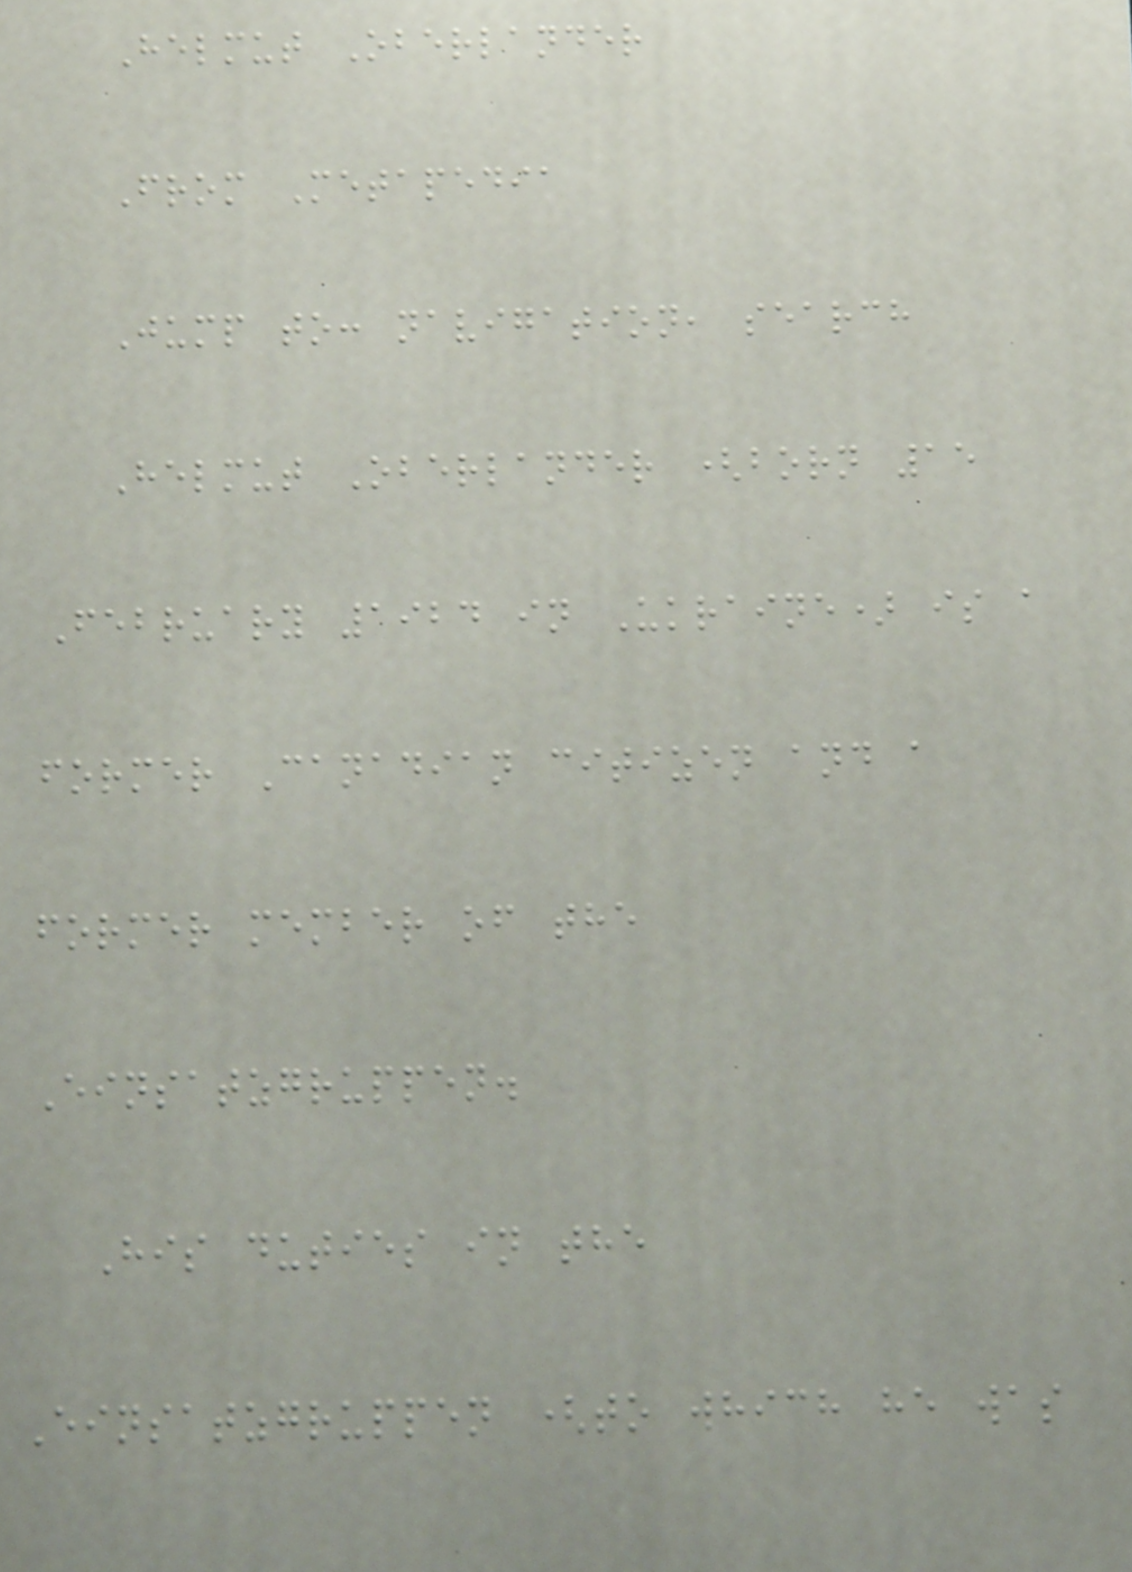Helmut Oberlander
From Metapedia
Jump to: navigation, search
Helmut Oberlander (born 15
February 1924 in Ukraine) is a
former Canadian citizen and a
former member of the
Einsatzgruppen.
His duties in the
Einsatzgruppen (to which he was
